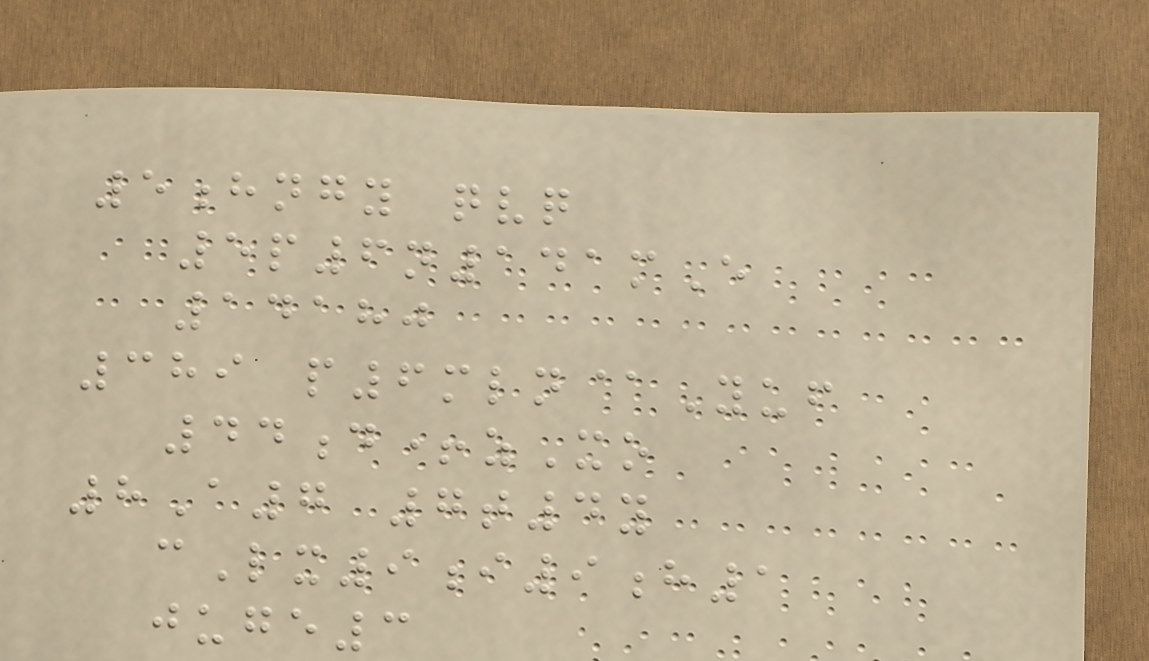5hngy qvq
5p6n141mE
14180
389 p6mln@Yuf
44d+zXo
8A7 7t4y
cLx9i9h1
juge3
